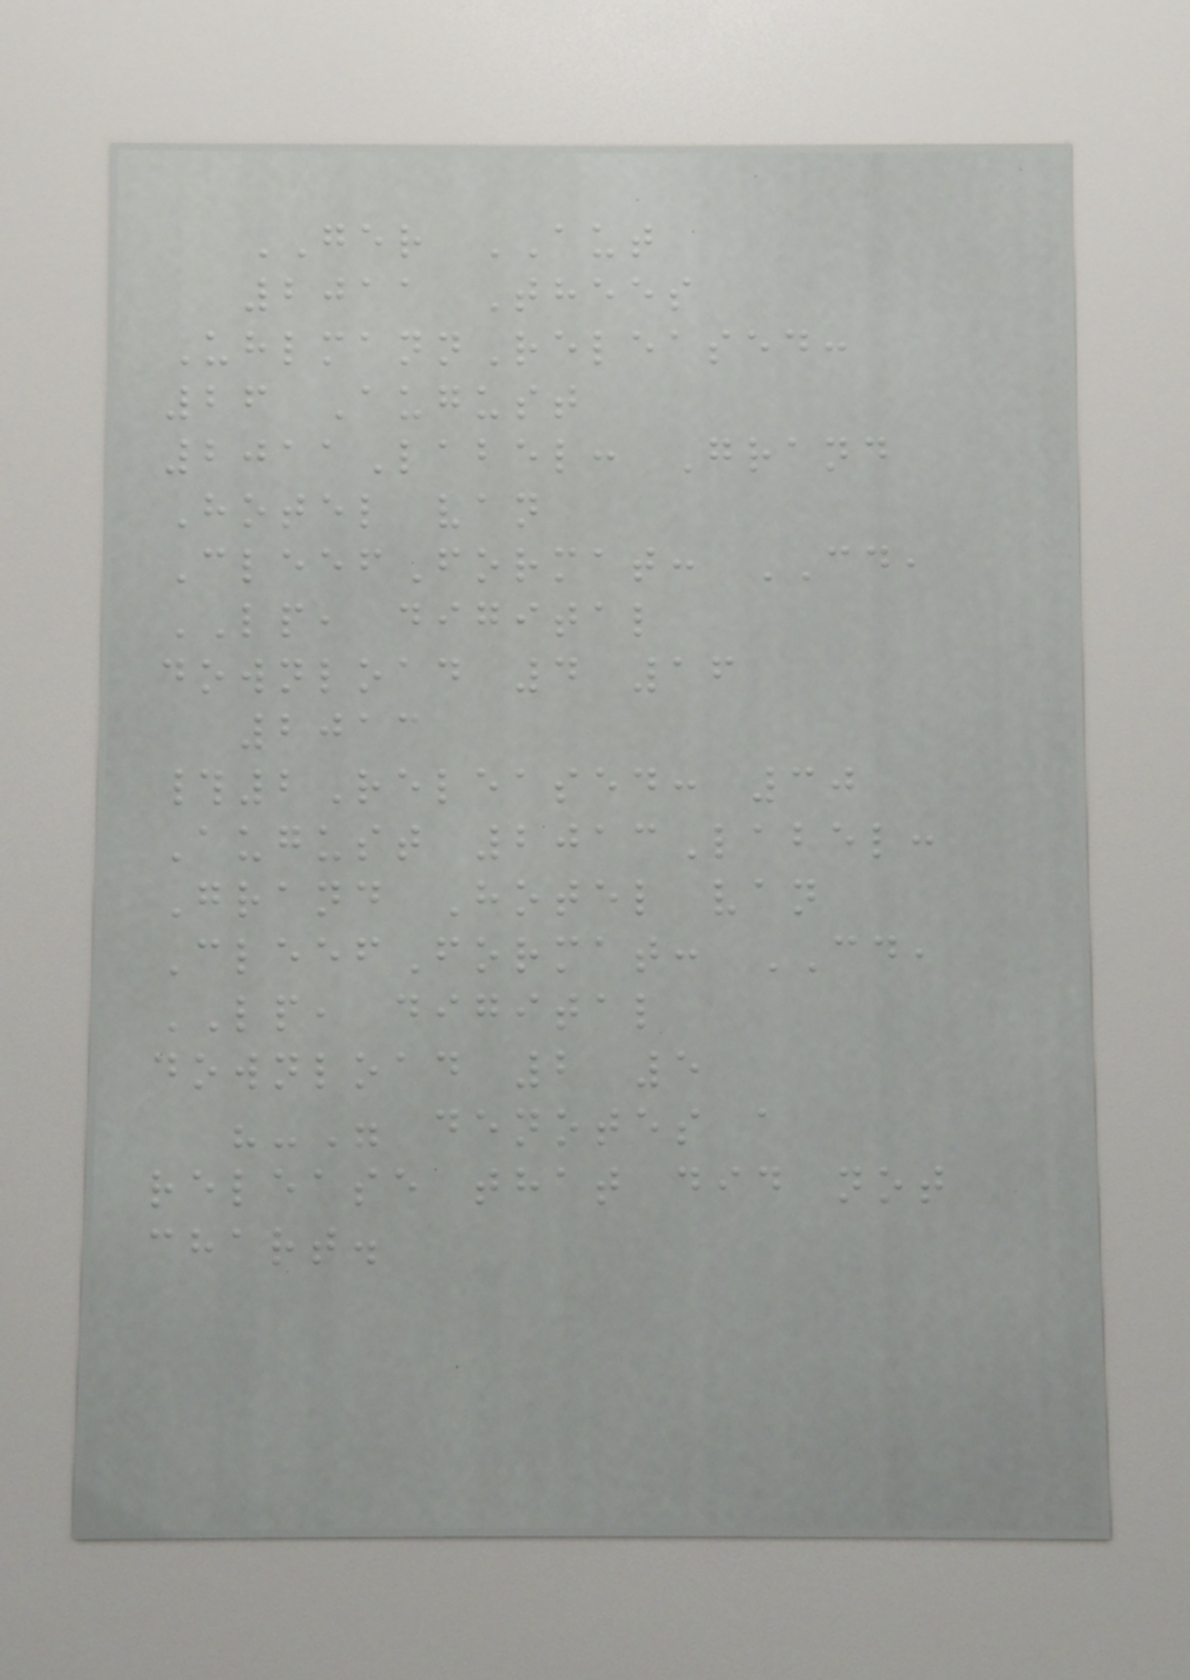GER AUT
2011 Thees
UhlmannReleased:
26 August
2011Label: Grand
Hotel van
CleefFormat: CD,
LP, digital
download 4 16
2013
#2Released: 30
August 2013Label:
Grand Hotel van
CleefFormat: CD,
LP, digital
download 2 5
"-" denotes a
release that did not
chart.
